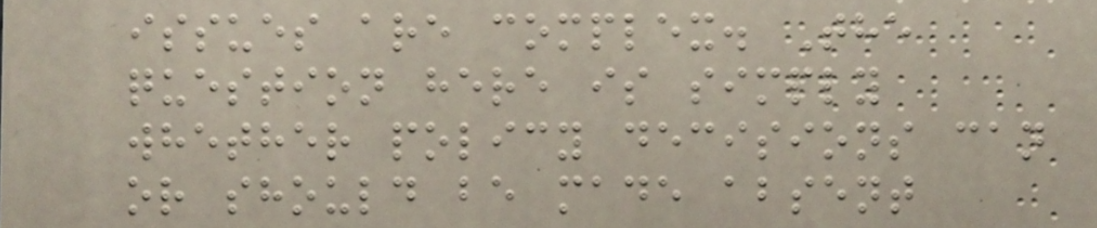issues are complex. The
question here is simply
whether policy decisions can
or should be made absent
